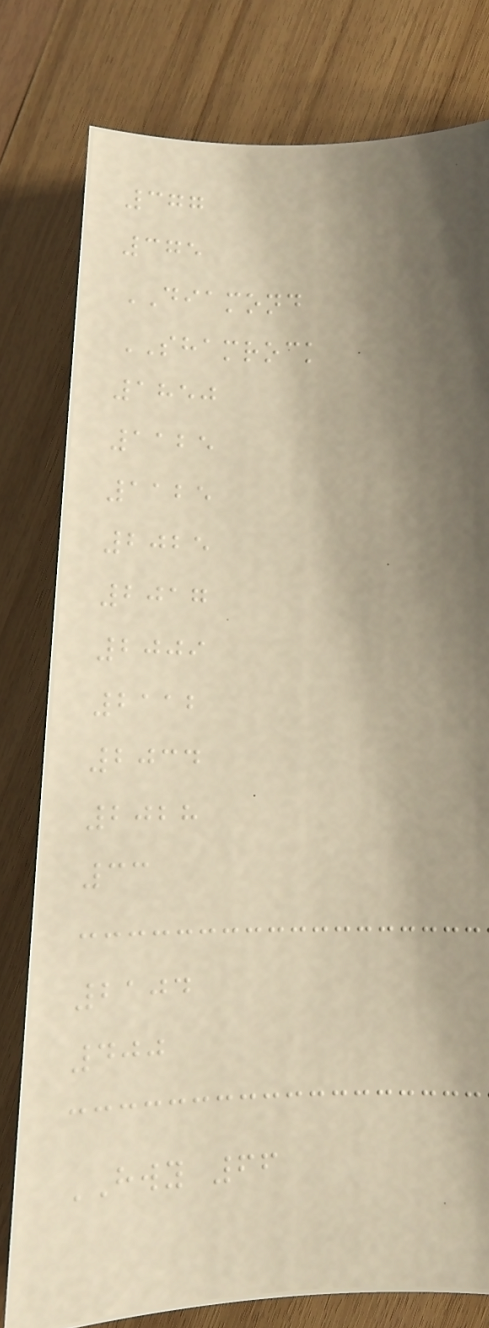377
375
DIAMOND
SHAMROCK
1850
1125
1125
2025
2017
2009
2112
2034
2028
33
2104
400
HWY 66
